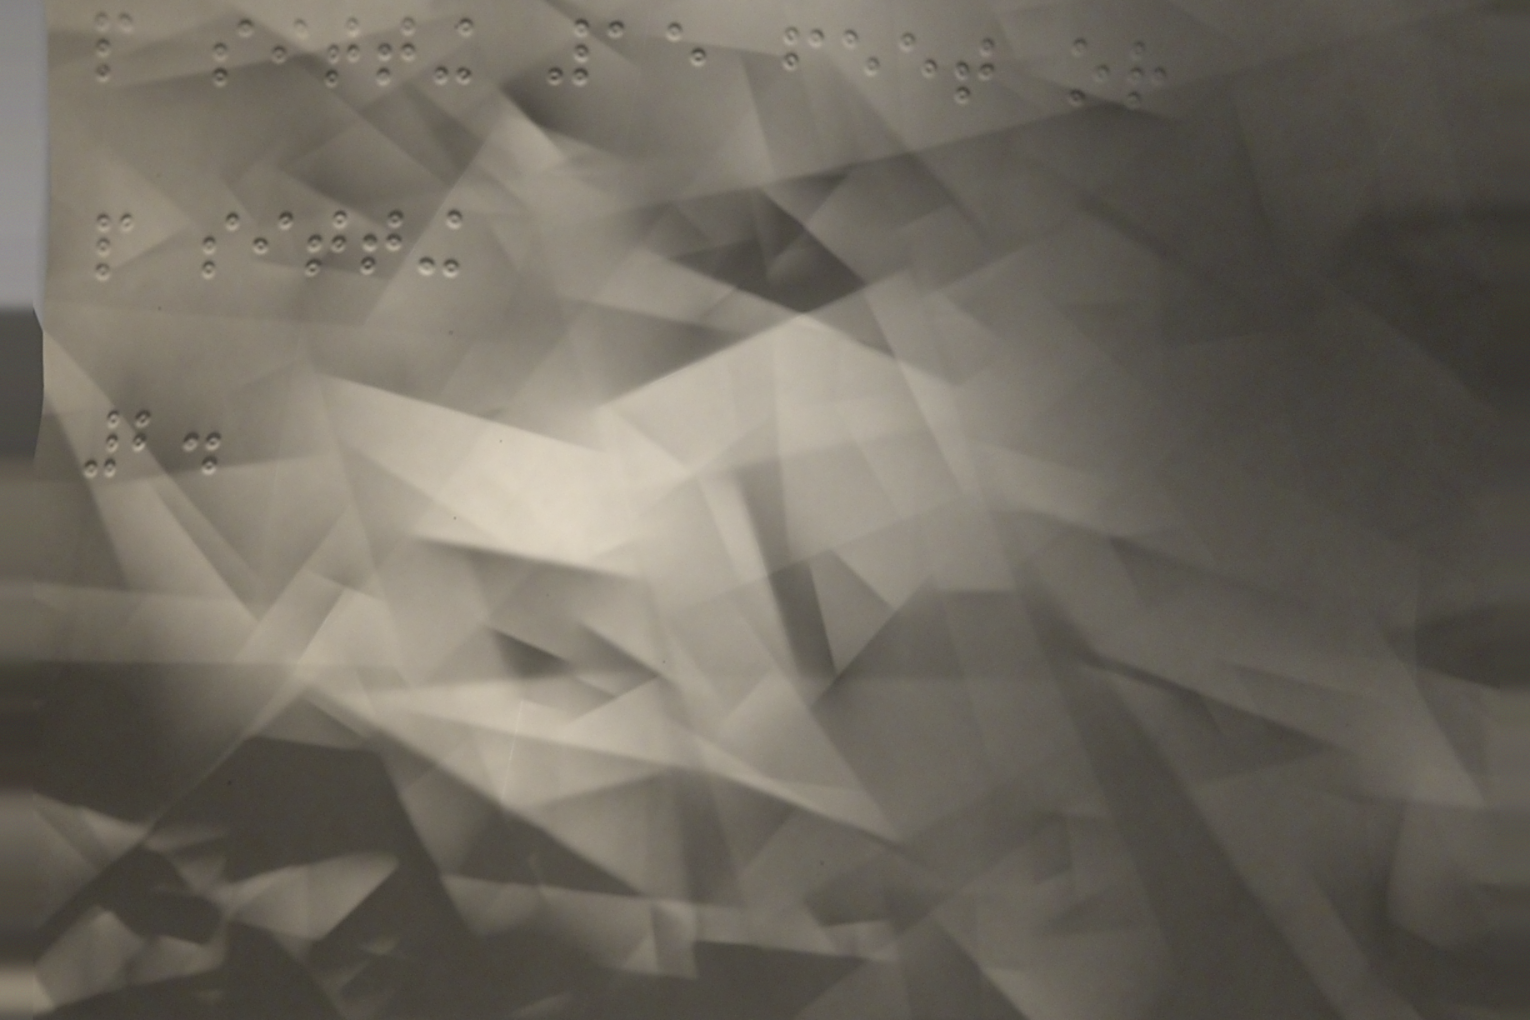people sitting 15 feet or
people sitting
2.
